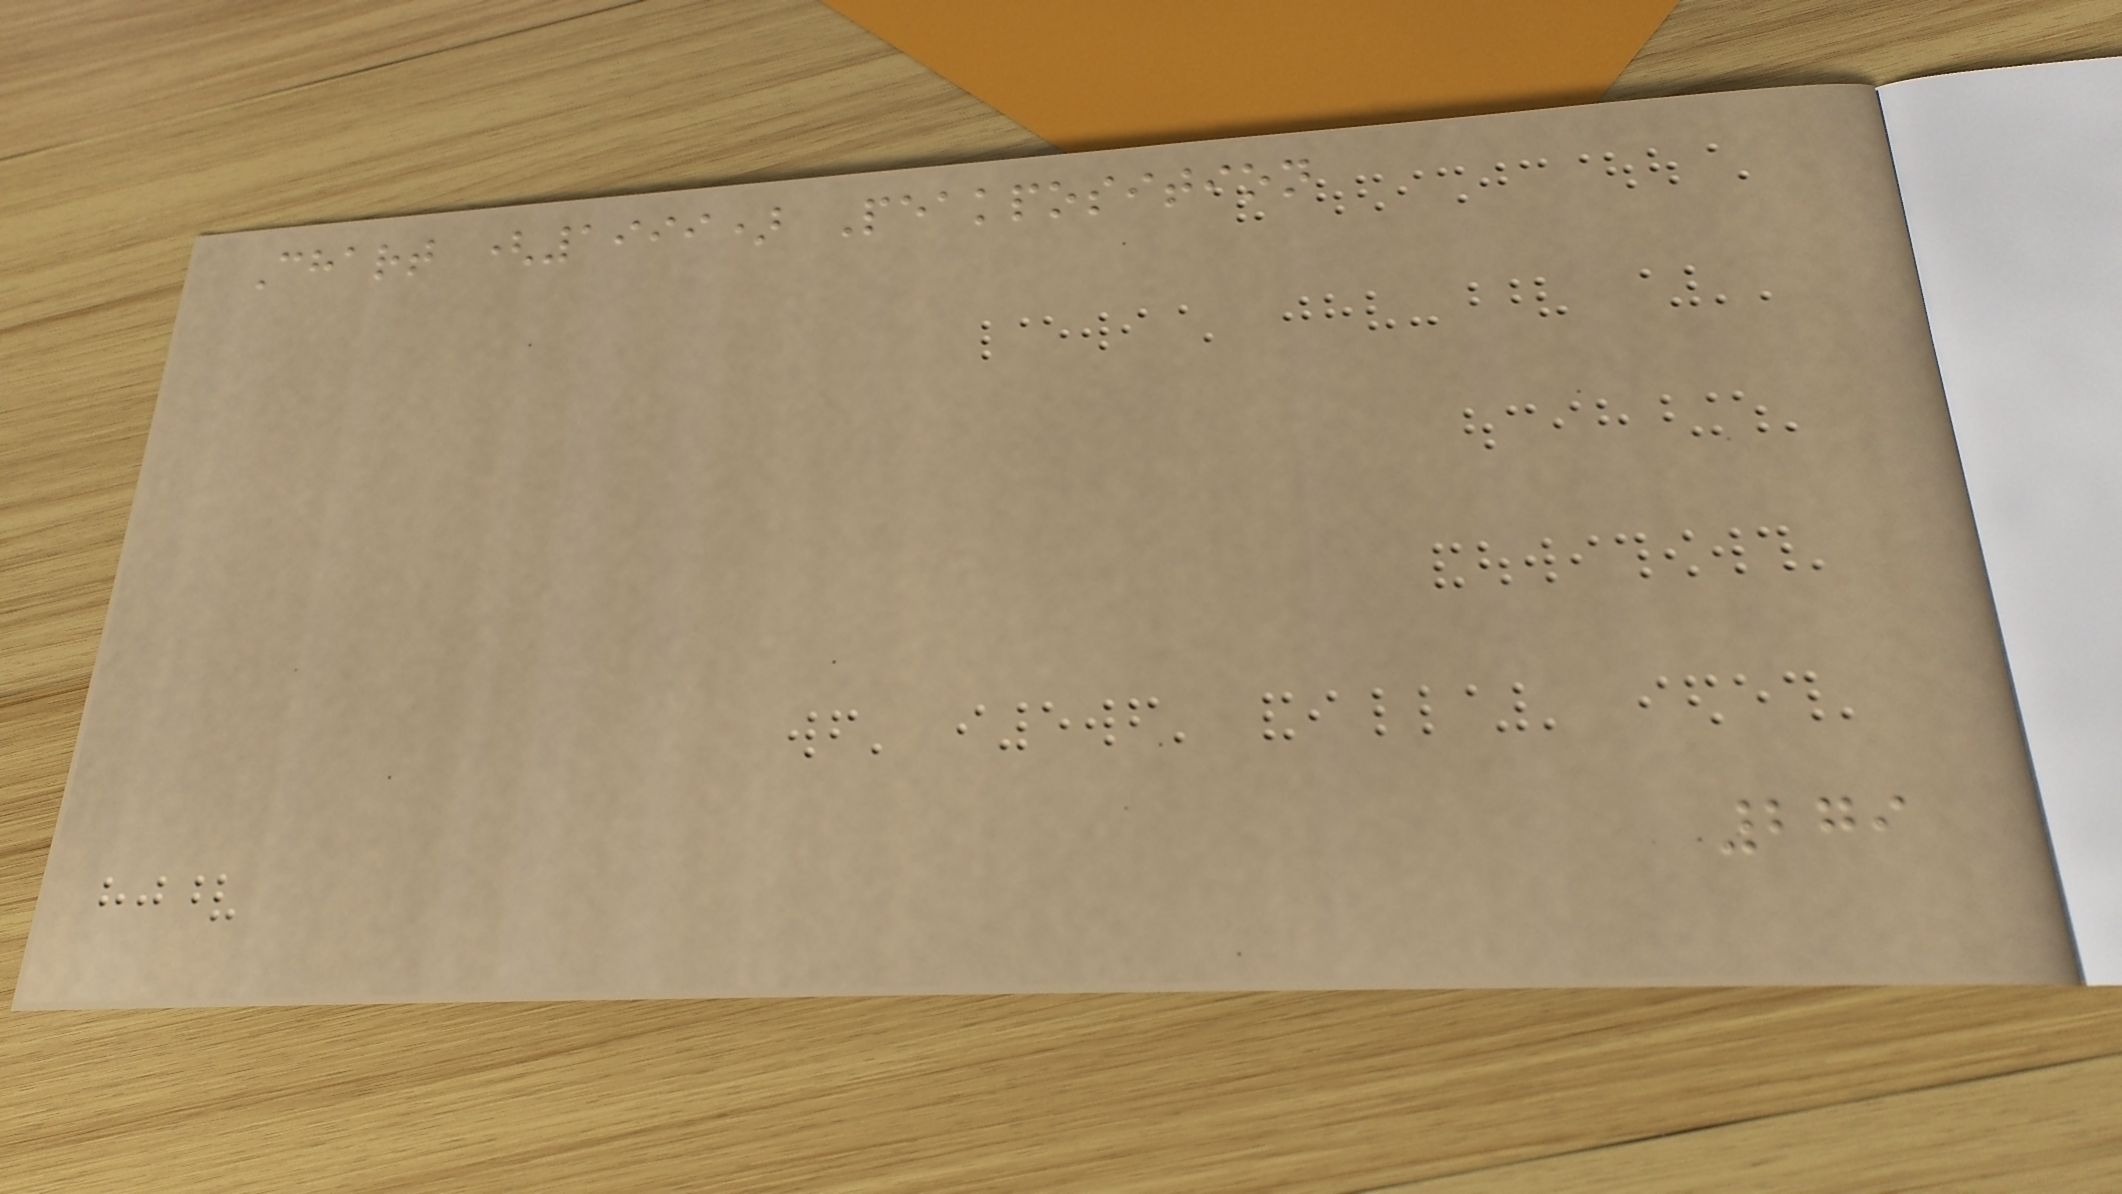Chart (1999) Peakposition
279
